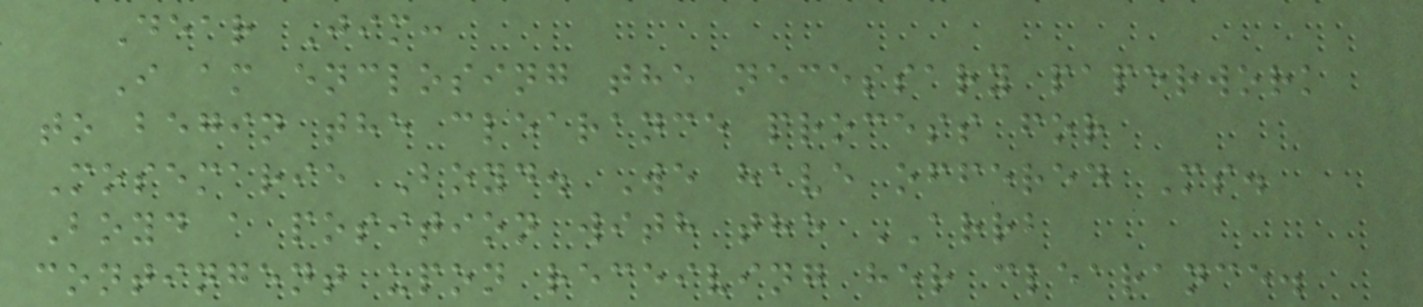Dear Jim:
I am enclosing the necessary paperwork
to begin the clearance process for
Mosemarie Boyd. We have offered Ms.
Boyd a position with the ARRB
contingent upon receiving her clearance.
